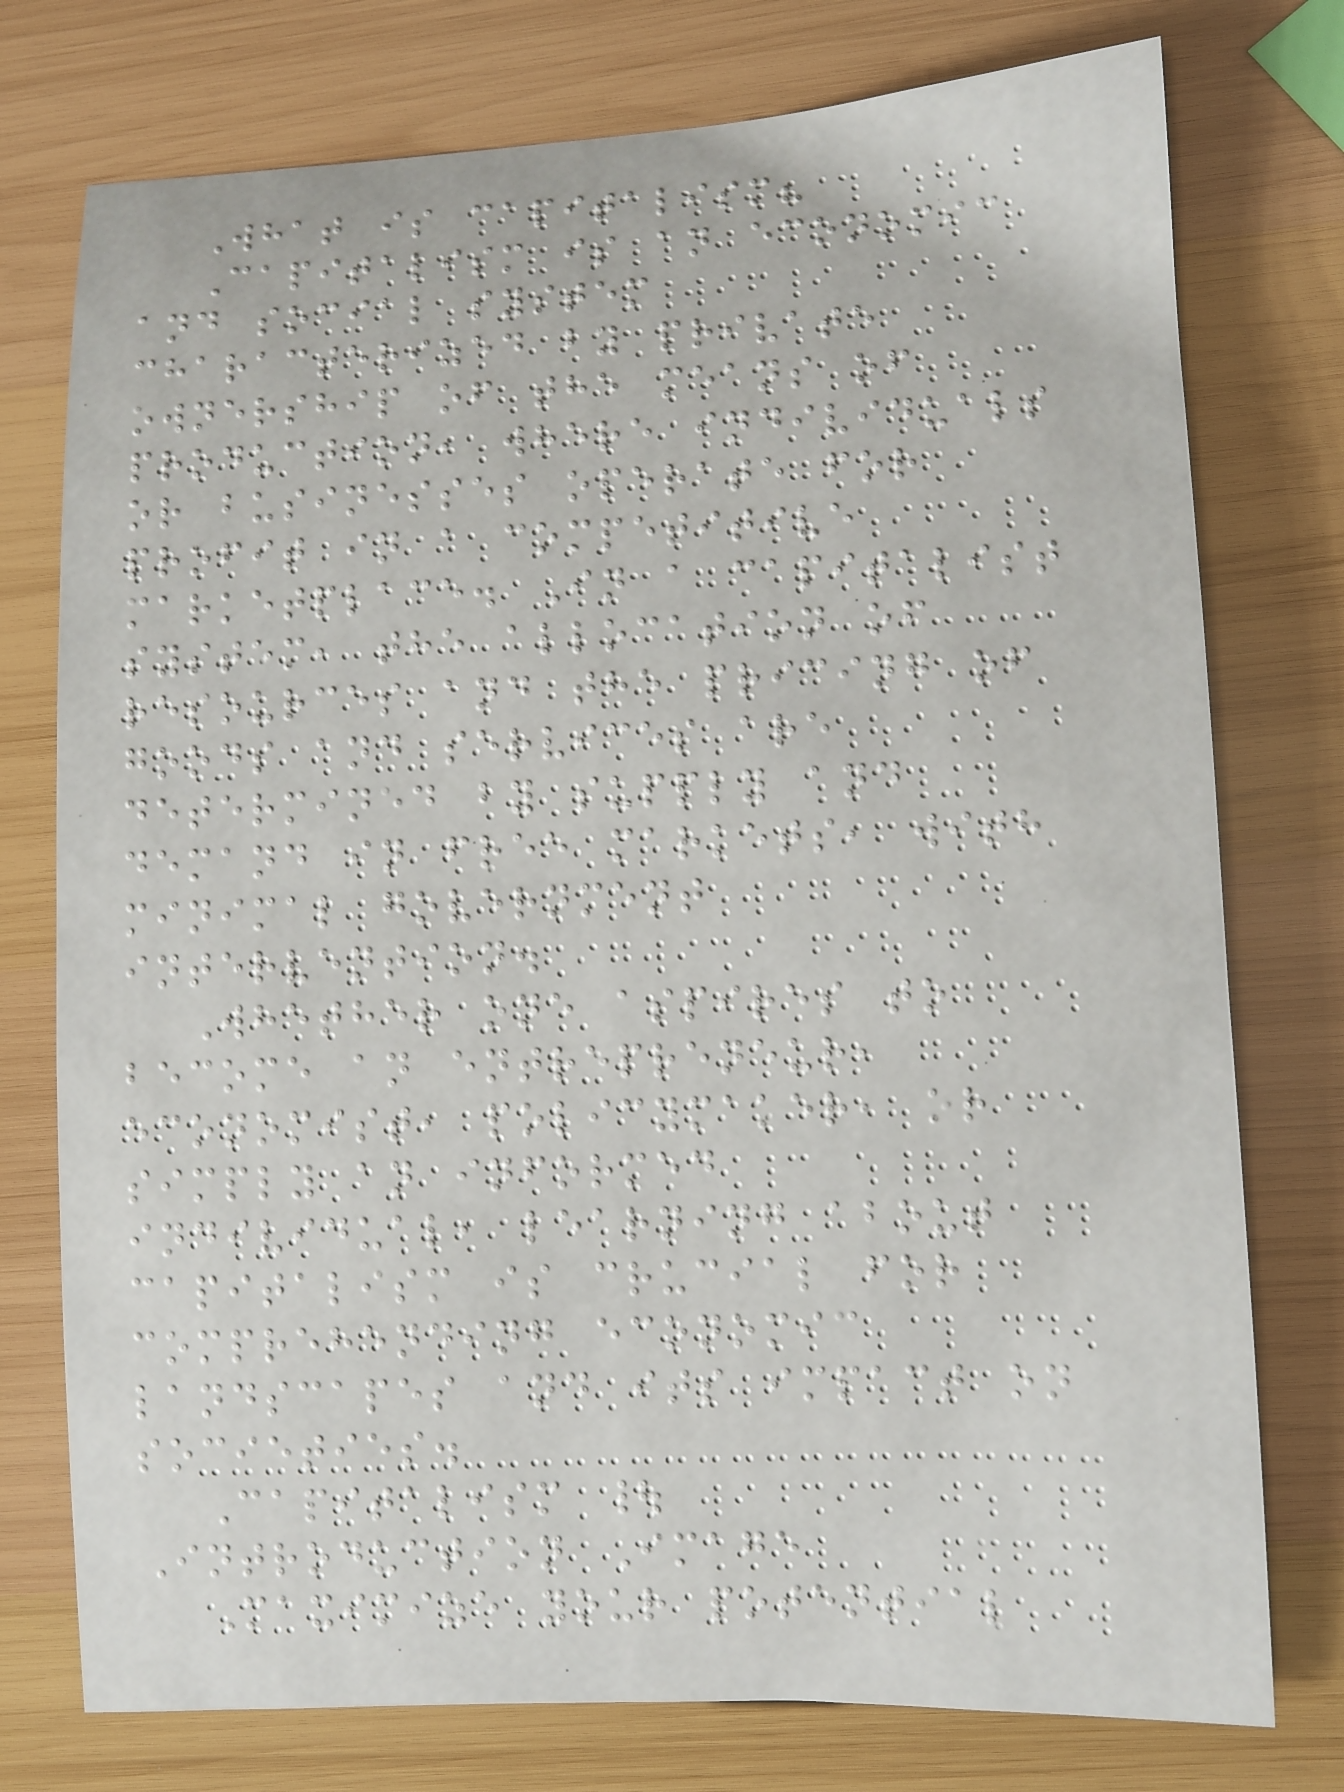What is capitalism?
Capitalism is an economic
and social system
characterized by private
ownership of the means of
production, where individuals
or businesses operate for
profit in a competitive
marketplace. In a capitalist
system, the allocation of
resources and the pricing of
goods and services are
determined by supply and
demand in free markets, with
minimal government
intervention.
Whether one aspires to
become an entrepreneur,
economist, policymaker, or
simply an informed
individual, learning about
capitalism is crucial for
comprehending economic
landscapes and its impact on
societies.
Capitalism |
Introduction Image
Maximize your potential
